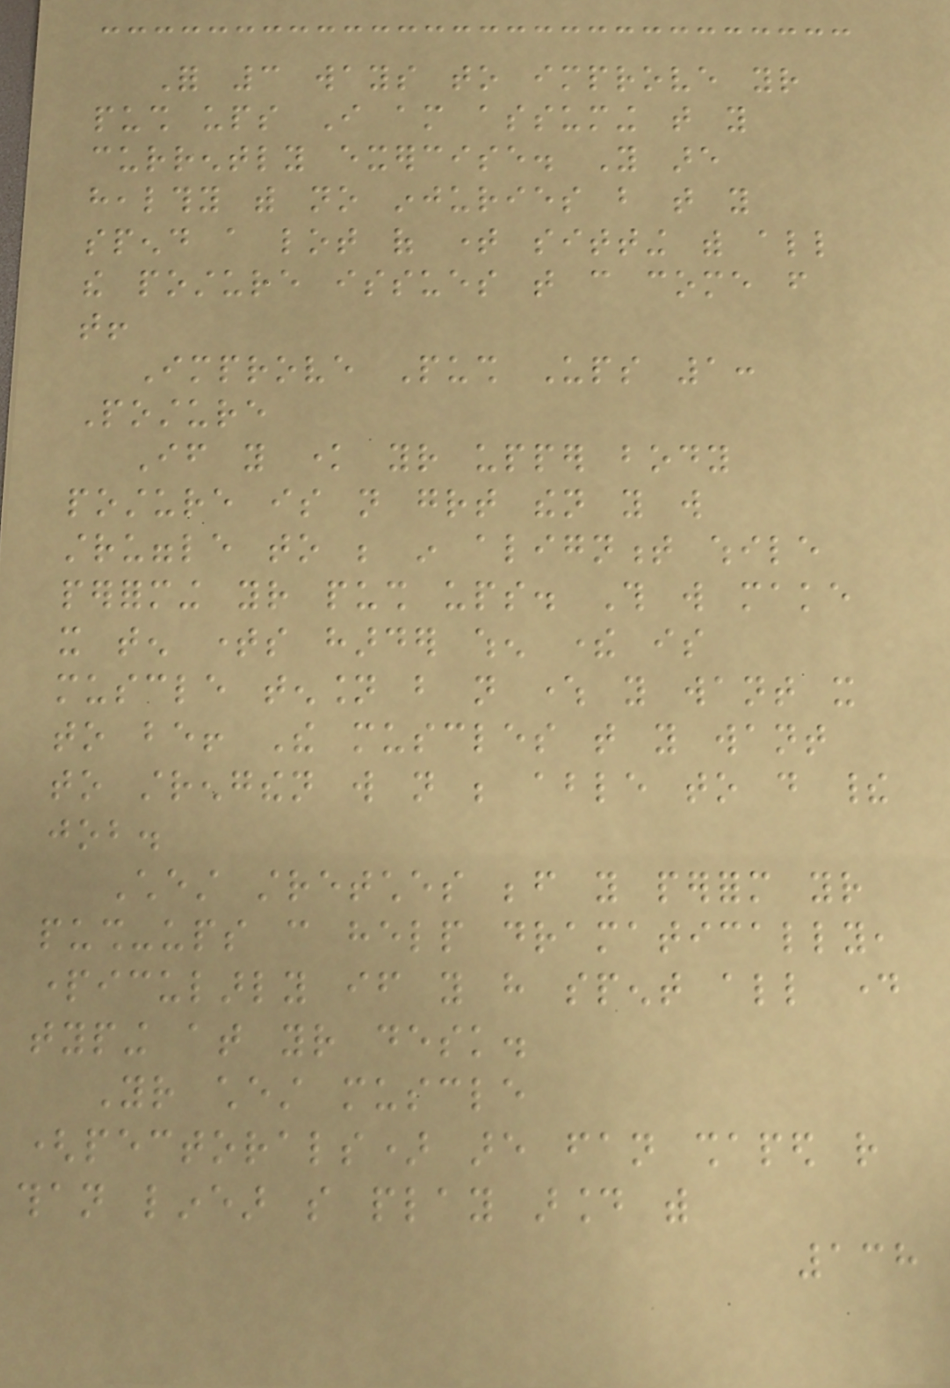For 3 ways to improve your
push ups I am assuming that you
currently exercise. You are
healthy with no injuries but that you
spend a lot of time sitting with all
the posture issues that can come from
that!
Improve Push Ups 1:
Posture
If you know your upper body
posture is not great then you will
struggle to be in alignment while
performing your push ups. This will make
it ten times harder when there is
muscle tension but not where you want it
to be! The muscles that you want
to strengthen will not be able to do their
job.
Chest stretches before you perform your
push-ups can help dramatically,
particularly if you have spent all day
typing at your desk.
Your chest muscle
(pectorals) are fan shaped rather
than linear so play around with
138
